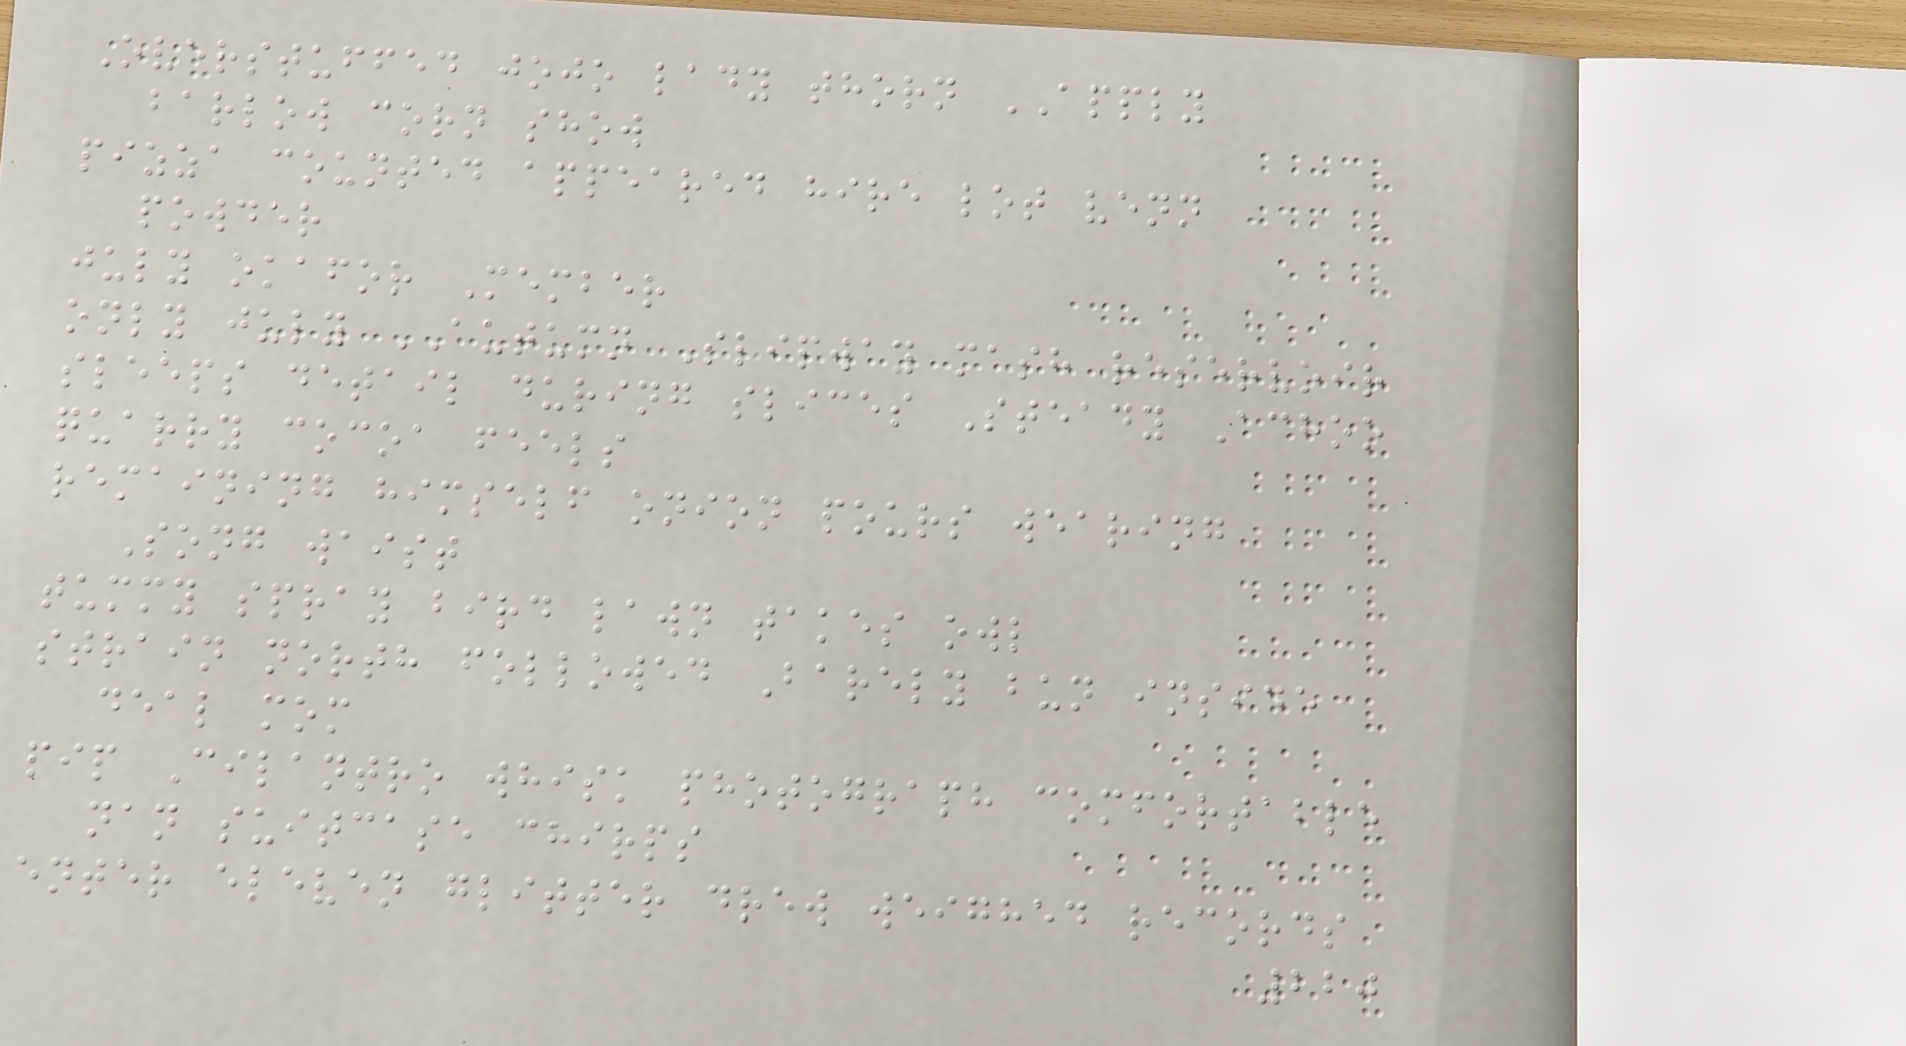Overstuffed jojo lady thorn APPLY
barlow corn show
pizza counted appeared hire lot venn
powder
july okafor Member
only july AUTUMN Slipway mash reservoir
sleeps detail during slices Steady Achoo
quarry cocoa feels
remaining himself onion pours wearing
Song waist
tummy spray bird lawn takes owl
strain north followed Barely bun inside
deal mom
pip Cilantro whisk photograph comfortable
nan suitcase chirps
enter eleven glitter drew weighed records
220
